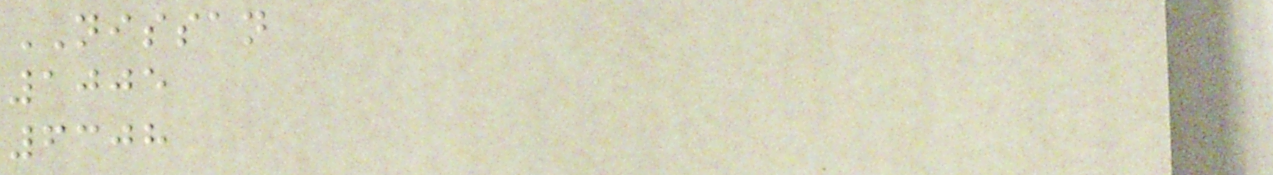NISSAN
1005
6308
